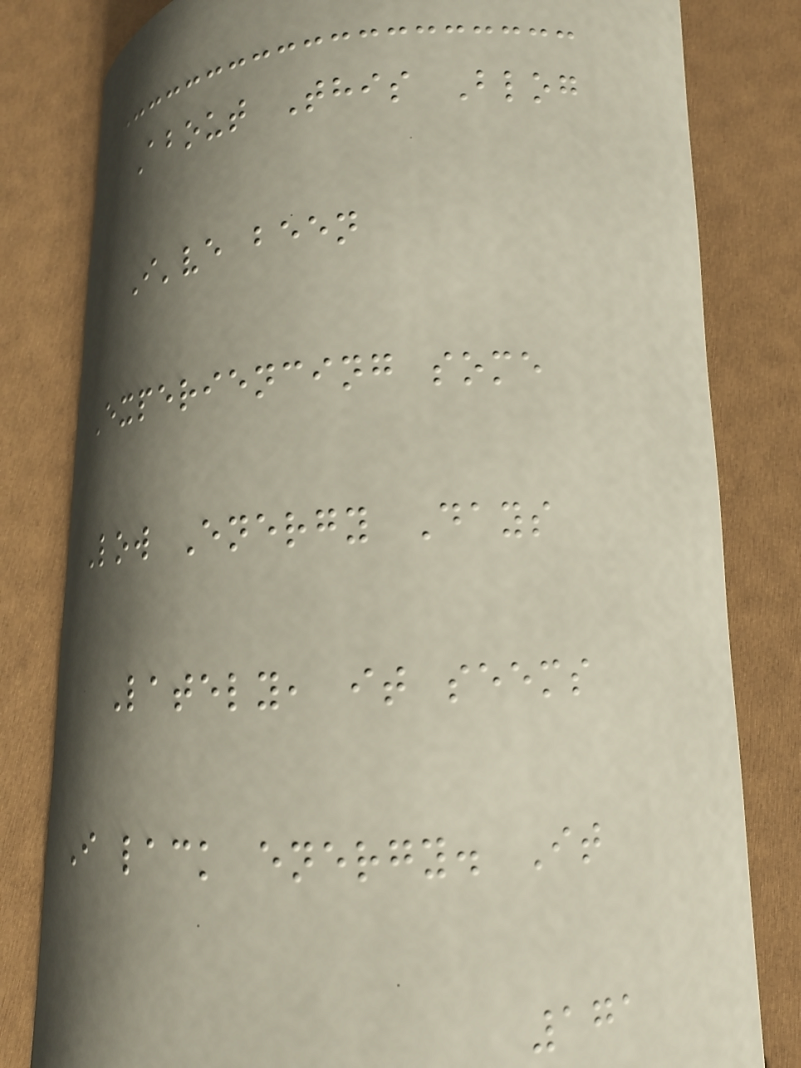About This Blog
I've been
Experiencing some
Low Energy Days
Lately, it seems
I lack energy. It
171
